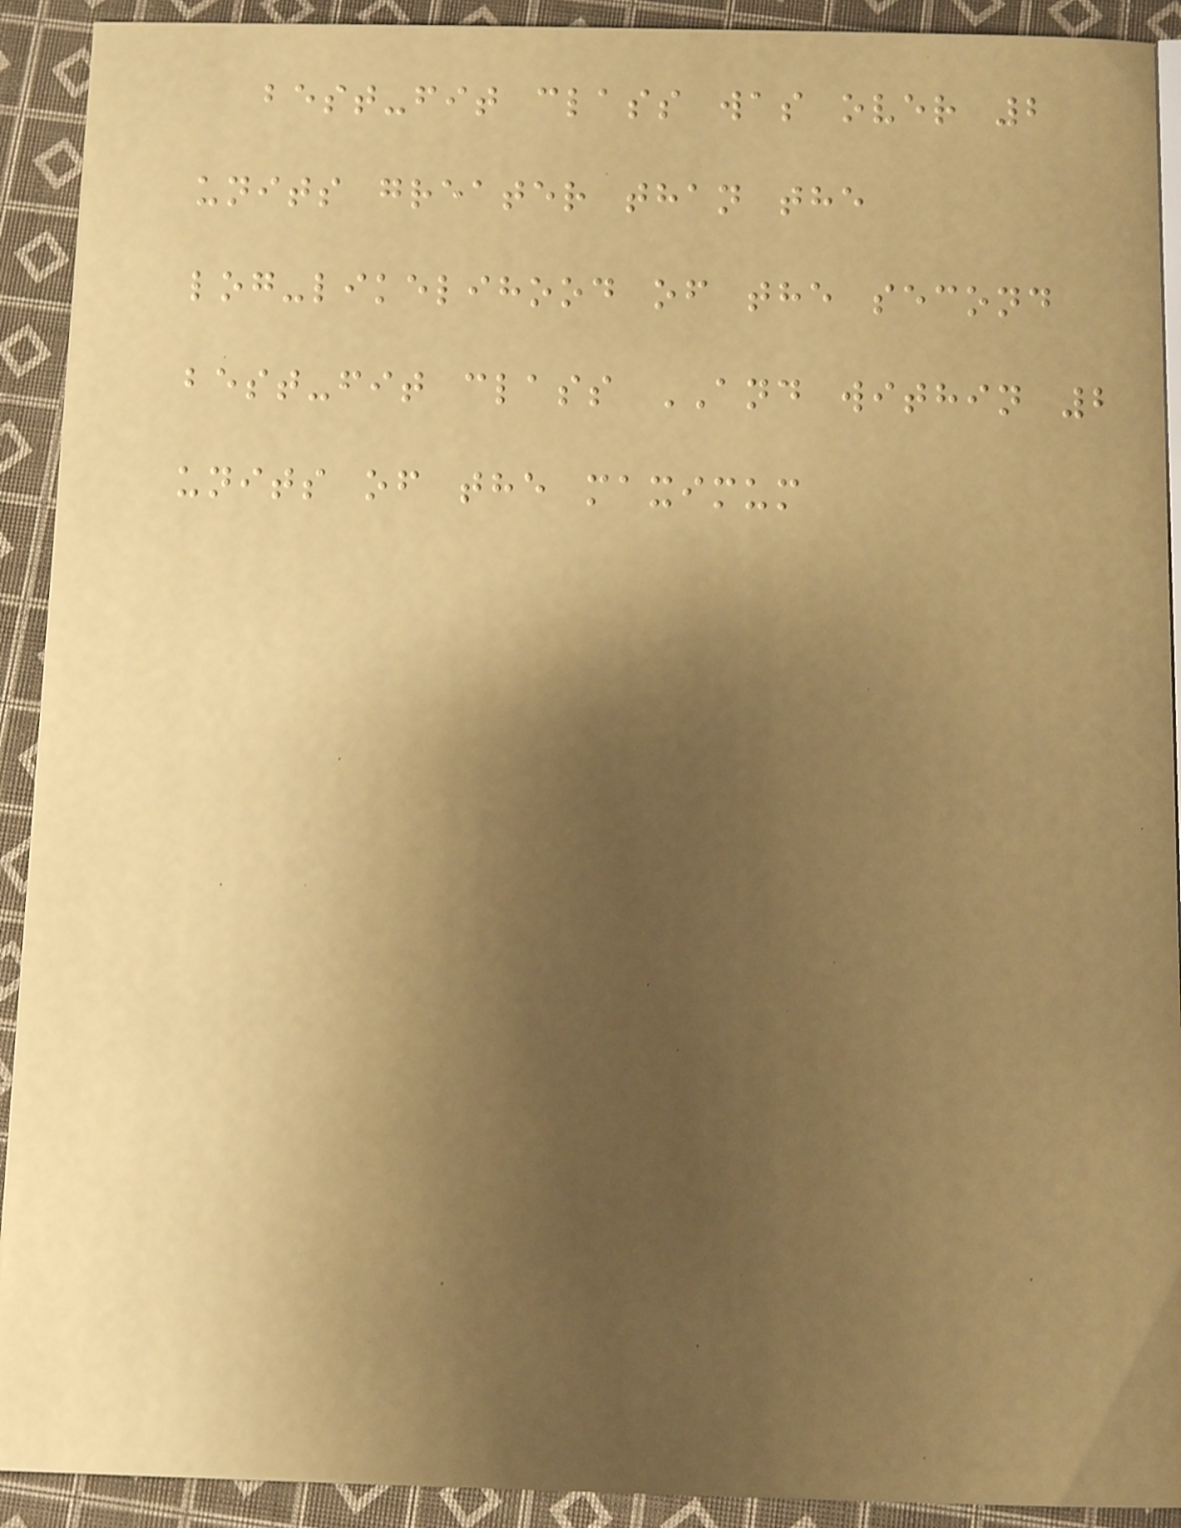best-fit class was over 2
units greater than the
log-likelihood of the second
best-fit class AND within 2
units of the maximum
